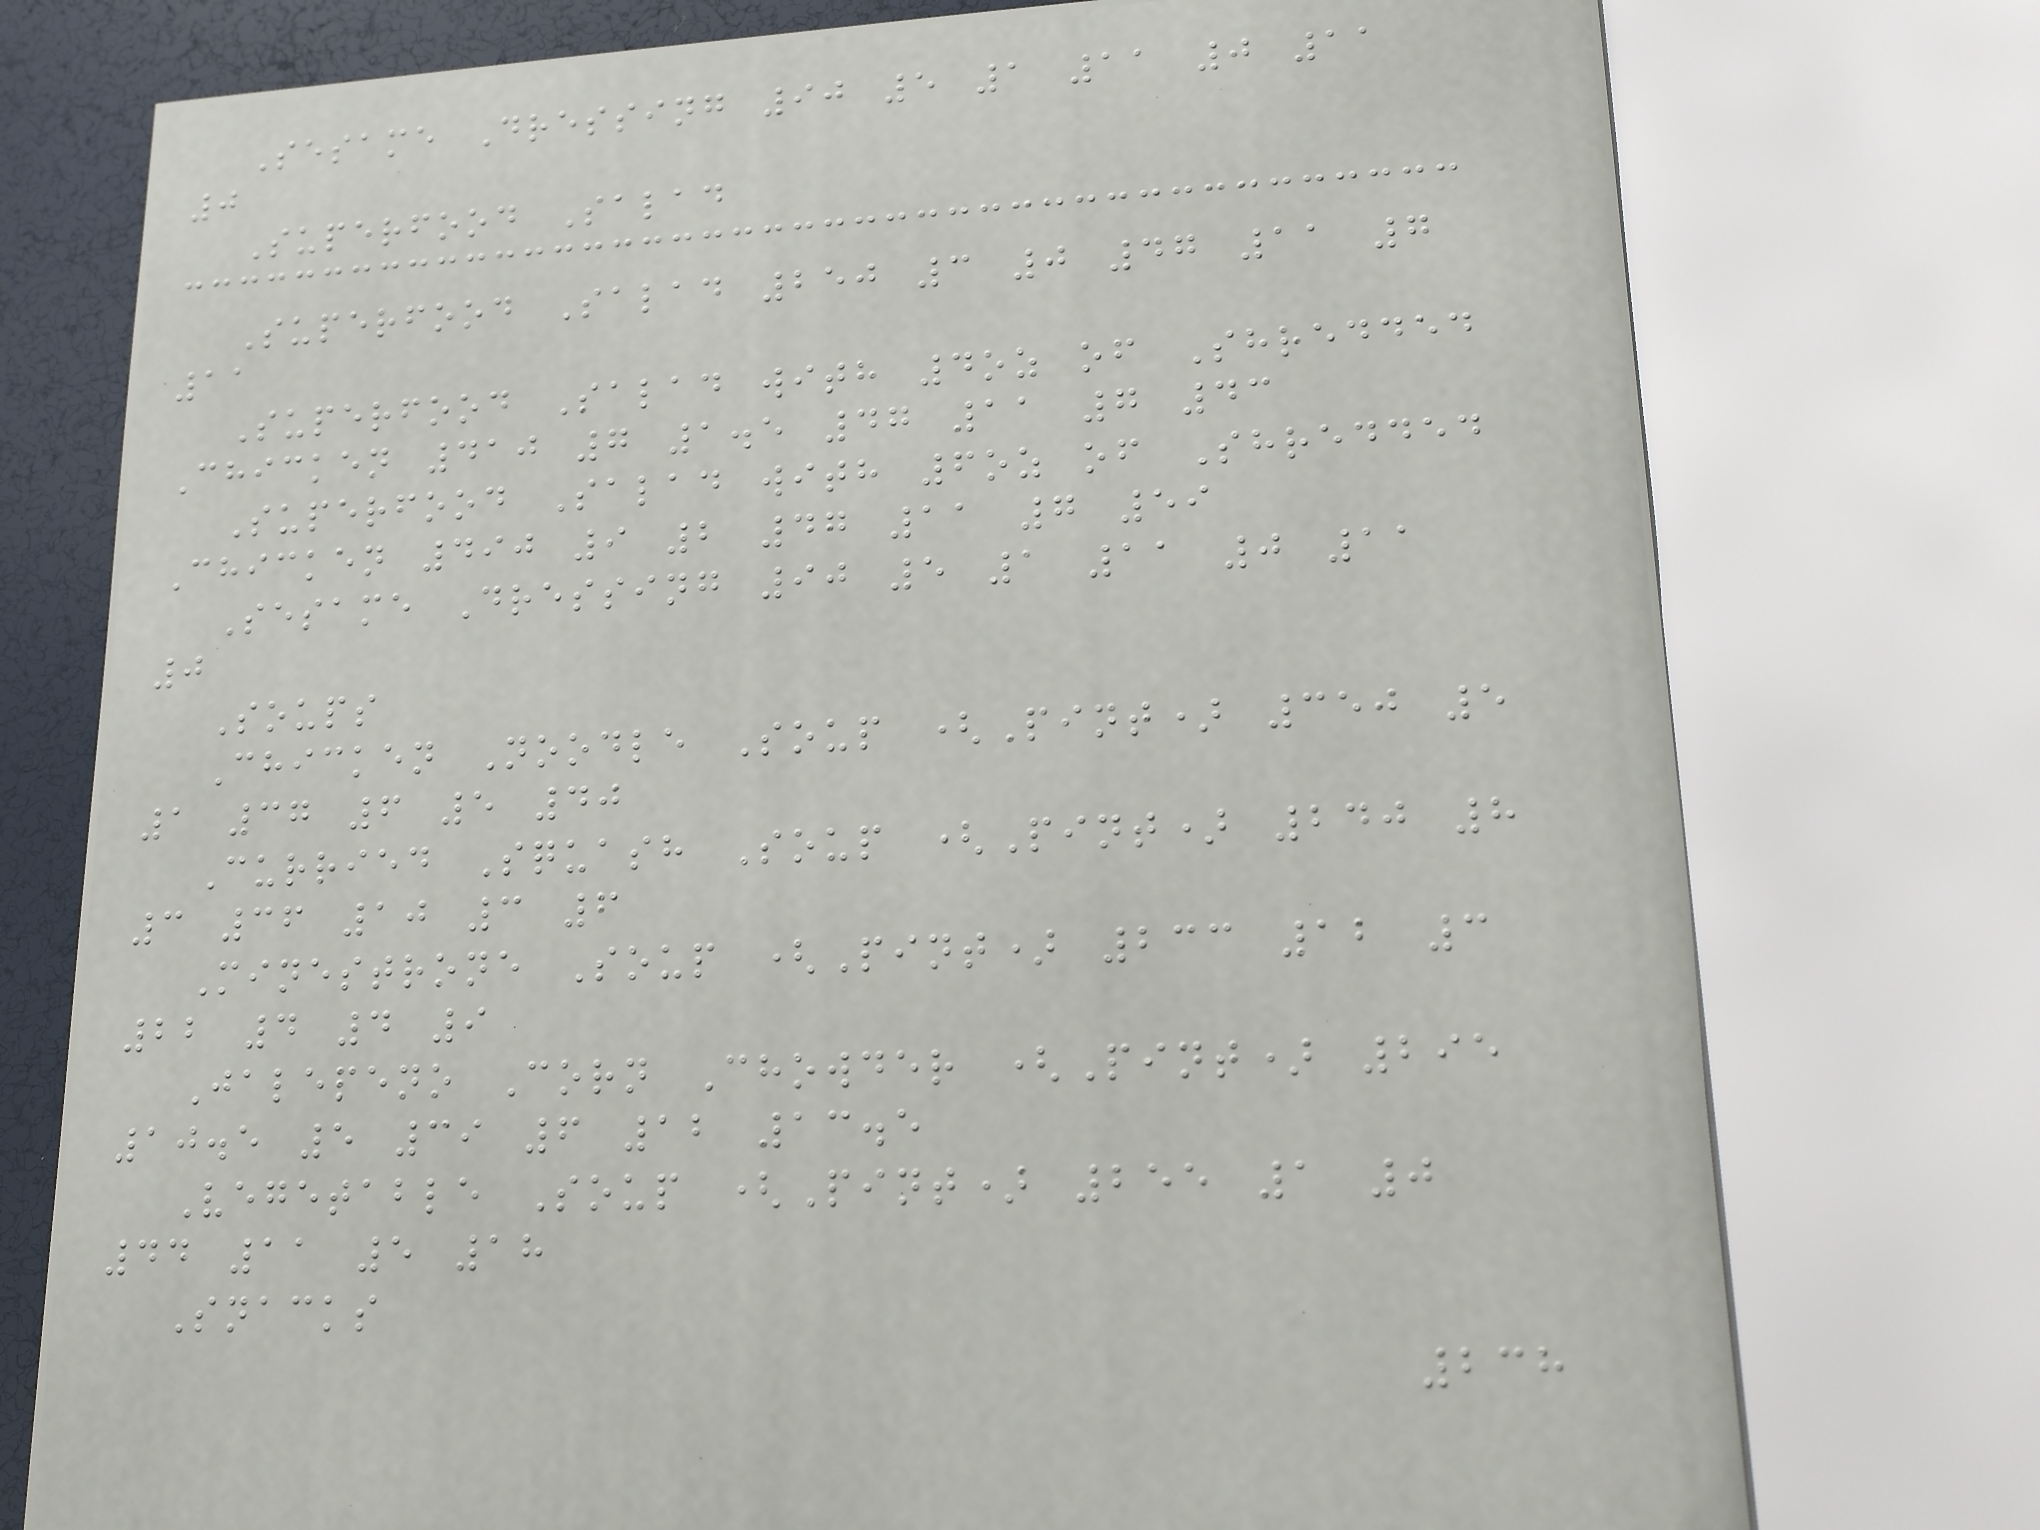Sesame Dressing 90 5 1 11 0 11
0
Superfood Salad
Superfood Salad 250 3 0 47 11 7
11
Superfood Salad with 4oz of Shredded
Chicken 410 7 1.5 47 11 7 43
Superfood Salad with 6oz of Shredded
Chicken 490 9 2 47 11 7 59
Sesame Dressing 90 5 1 11 0 11
0
Soups
Chicken Noodle Soup (Pint) 350 5
1 37 6 5 40
Curried Squash Soup (Pint) 240 8
3 36 10 3 6
Minestrone Soup (Pint) 233 12 3
22 4 4 9
Jalepeno Corn Chowder (Pint) 295
10.5 5 39 6 12 13.5
Vegetable Soup (Pint) 255 1 0
44 11 5 18
Snacks
238
